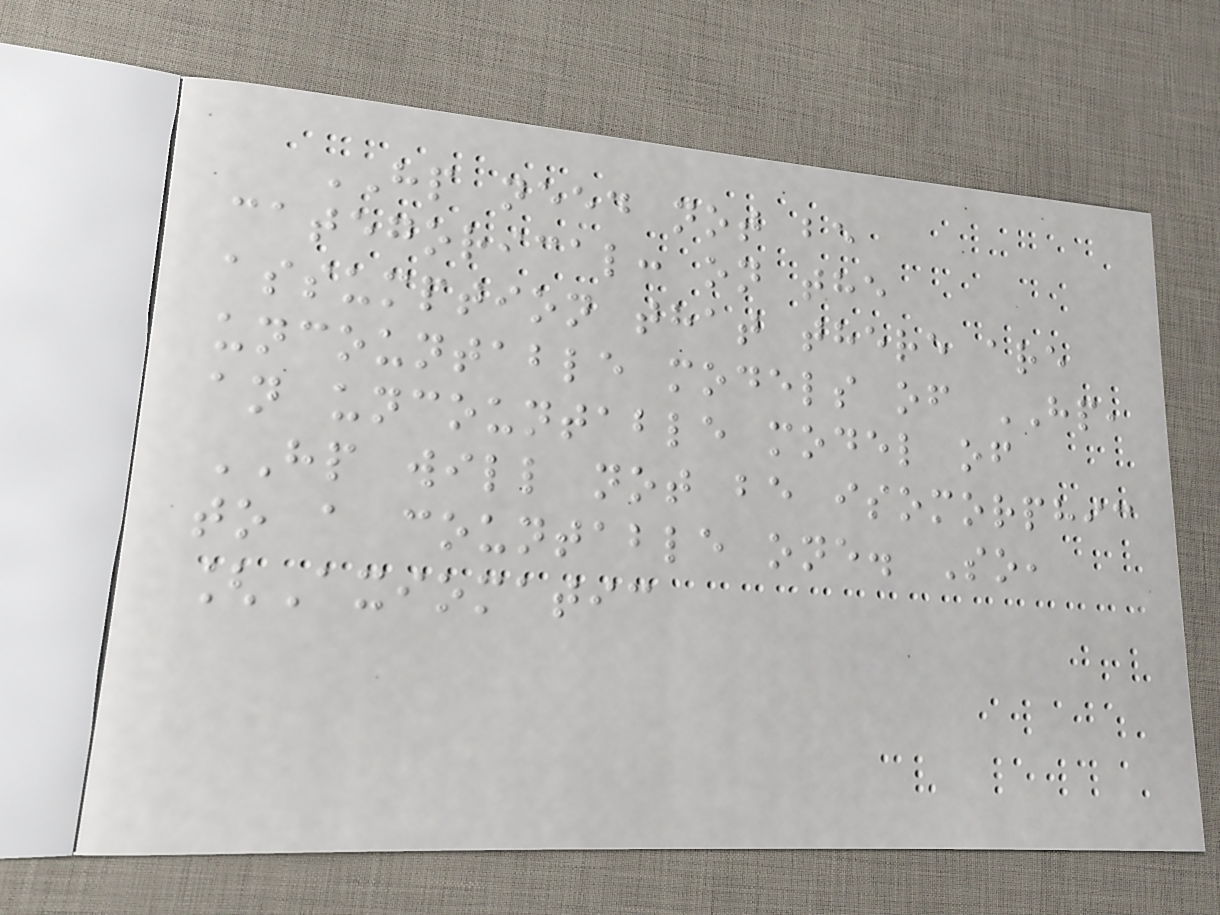HP need not be
categorical: on the
assumption that there are
uncountable models of HP,
an uncountable model of
HP will not be isomorphic
to a countable one. So,
[Axiomatic
